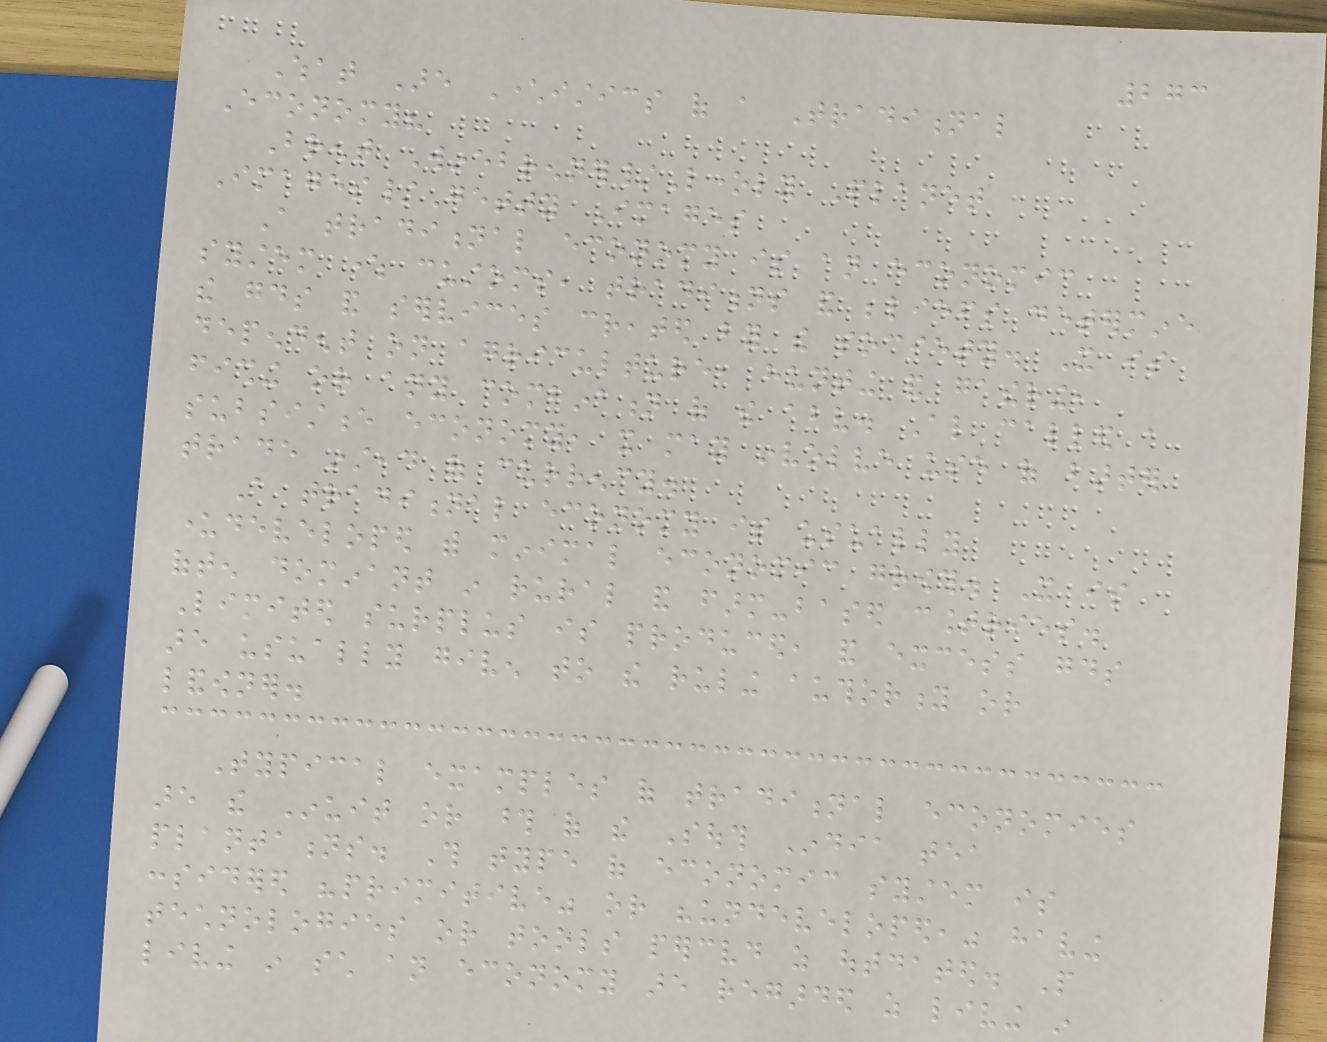273
What Are Characteristics of a Traditional
Economy?
Brent Winebrenner/Lonely Planet
Images/Getty Images
A traditional economy is an economic
system where customs, traditions and beliefs determine
the goods and services created by the society. It is
dependent on agriculture, hunting and gathering,
fishing or any combination of the above. Also called a
subsistence economy, it may involve use of barter
trade instead of currency.
A traditional economy is usually
underdeveloped with minimal economic growth. It is
often dominant in rural and farm-based countries.
Limited surplus is produced, and excess goods
are usually given to the ruling authority or
landowner.
Typical examples of traditional economies
are the Inuit or those of the South India tea
plantations. This type of economic system is
considered "primitive" or "undeveloped," having
technologies or tools perceived as outdated. People
living in such an economy are regarded as living in
